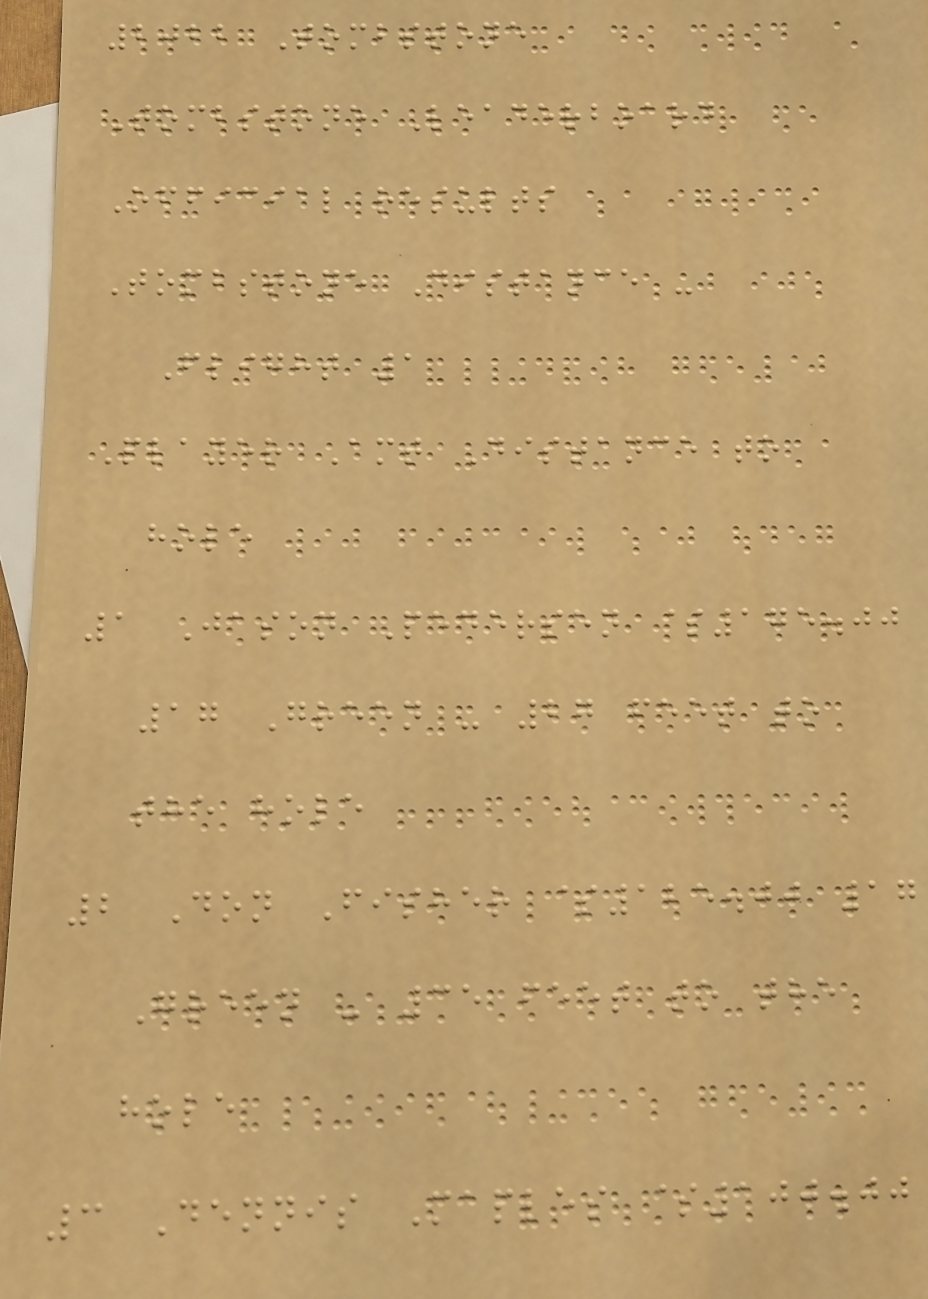2022 Tombstone
Tombstone Leaderboard
Official results
Tombstone Distance -
Flight 1
Player Amt Distance to
hole
1 Jason Pedersen $175.00
17 Green - 27 feet to
the hole
2 Don Fisher $125.00 17
Green - 35 feet to the
hole
3 Dennis Maples $100.00
